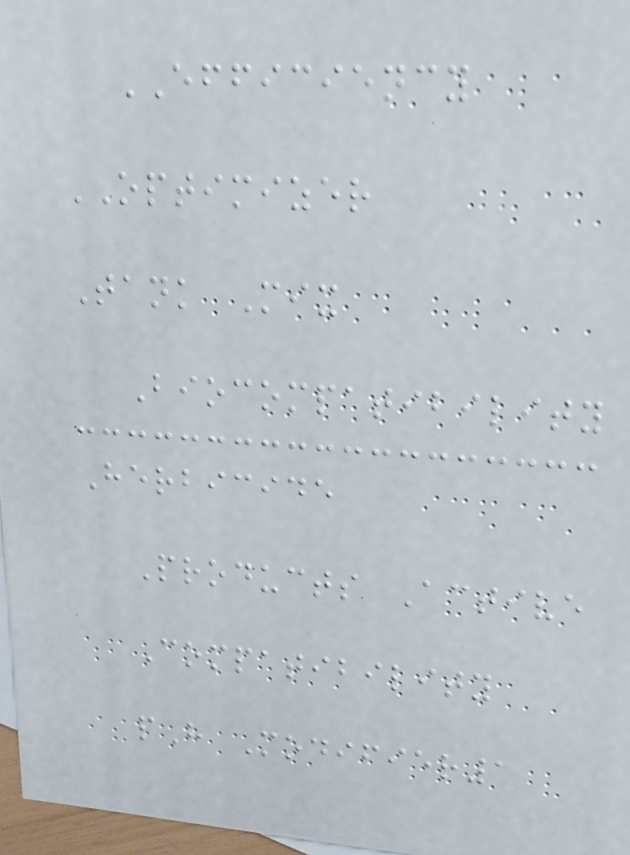EFFICIENCY
OPTIMIZER
Tank Mix
Biocompatibility
Herbicide
Products Active
Compatibility
pH Modifier1
